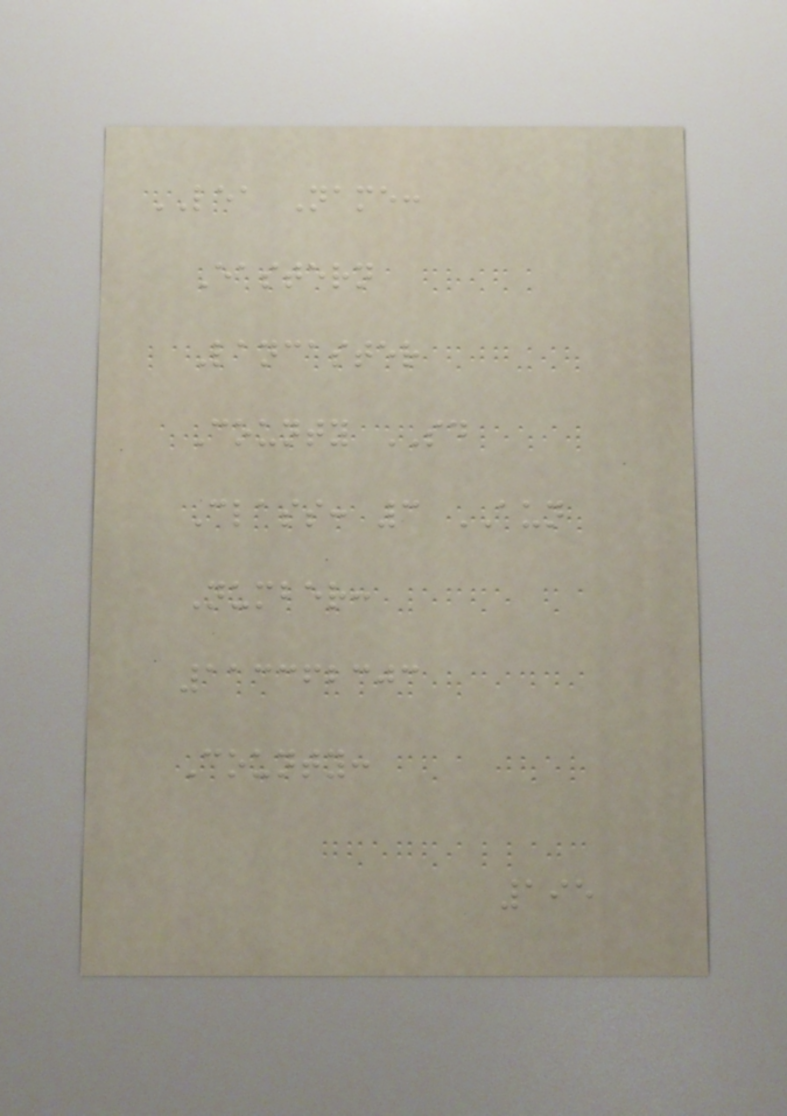LEA Name:
Eastern
Lancaster
County SD
Class: 3 AUN
Number:
113362303
County:
195
